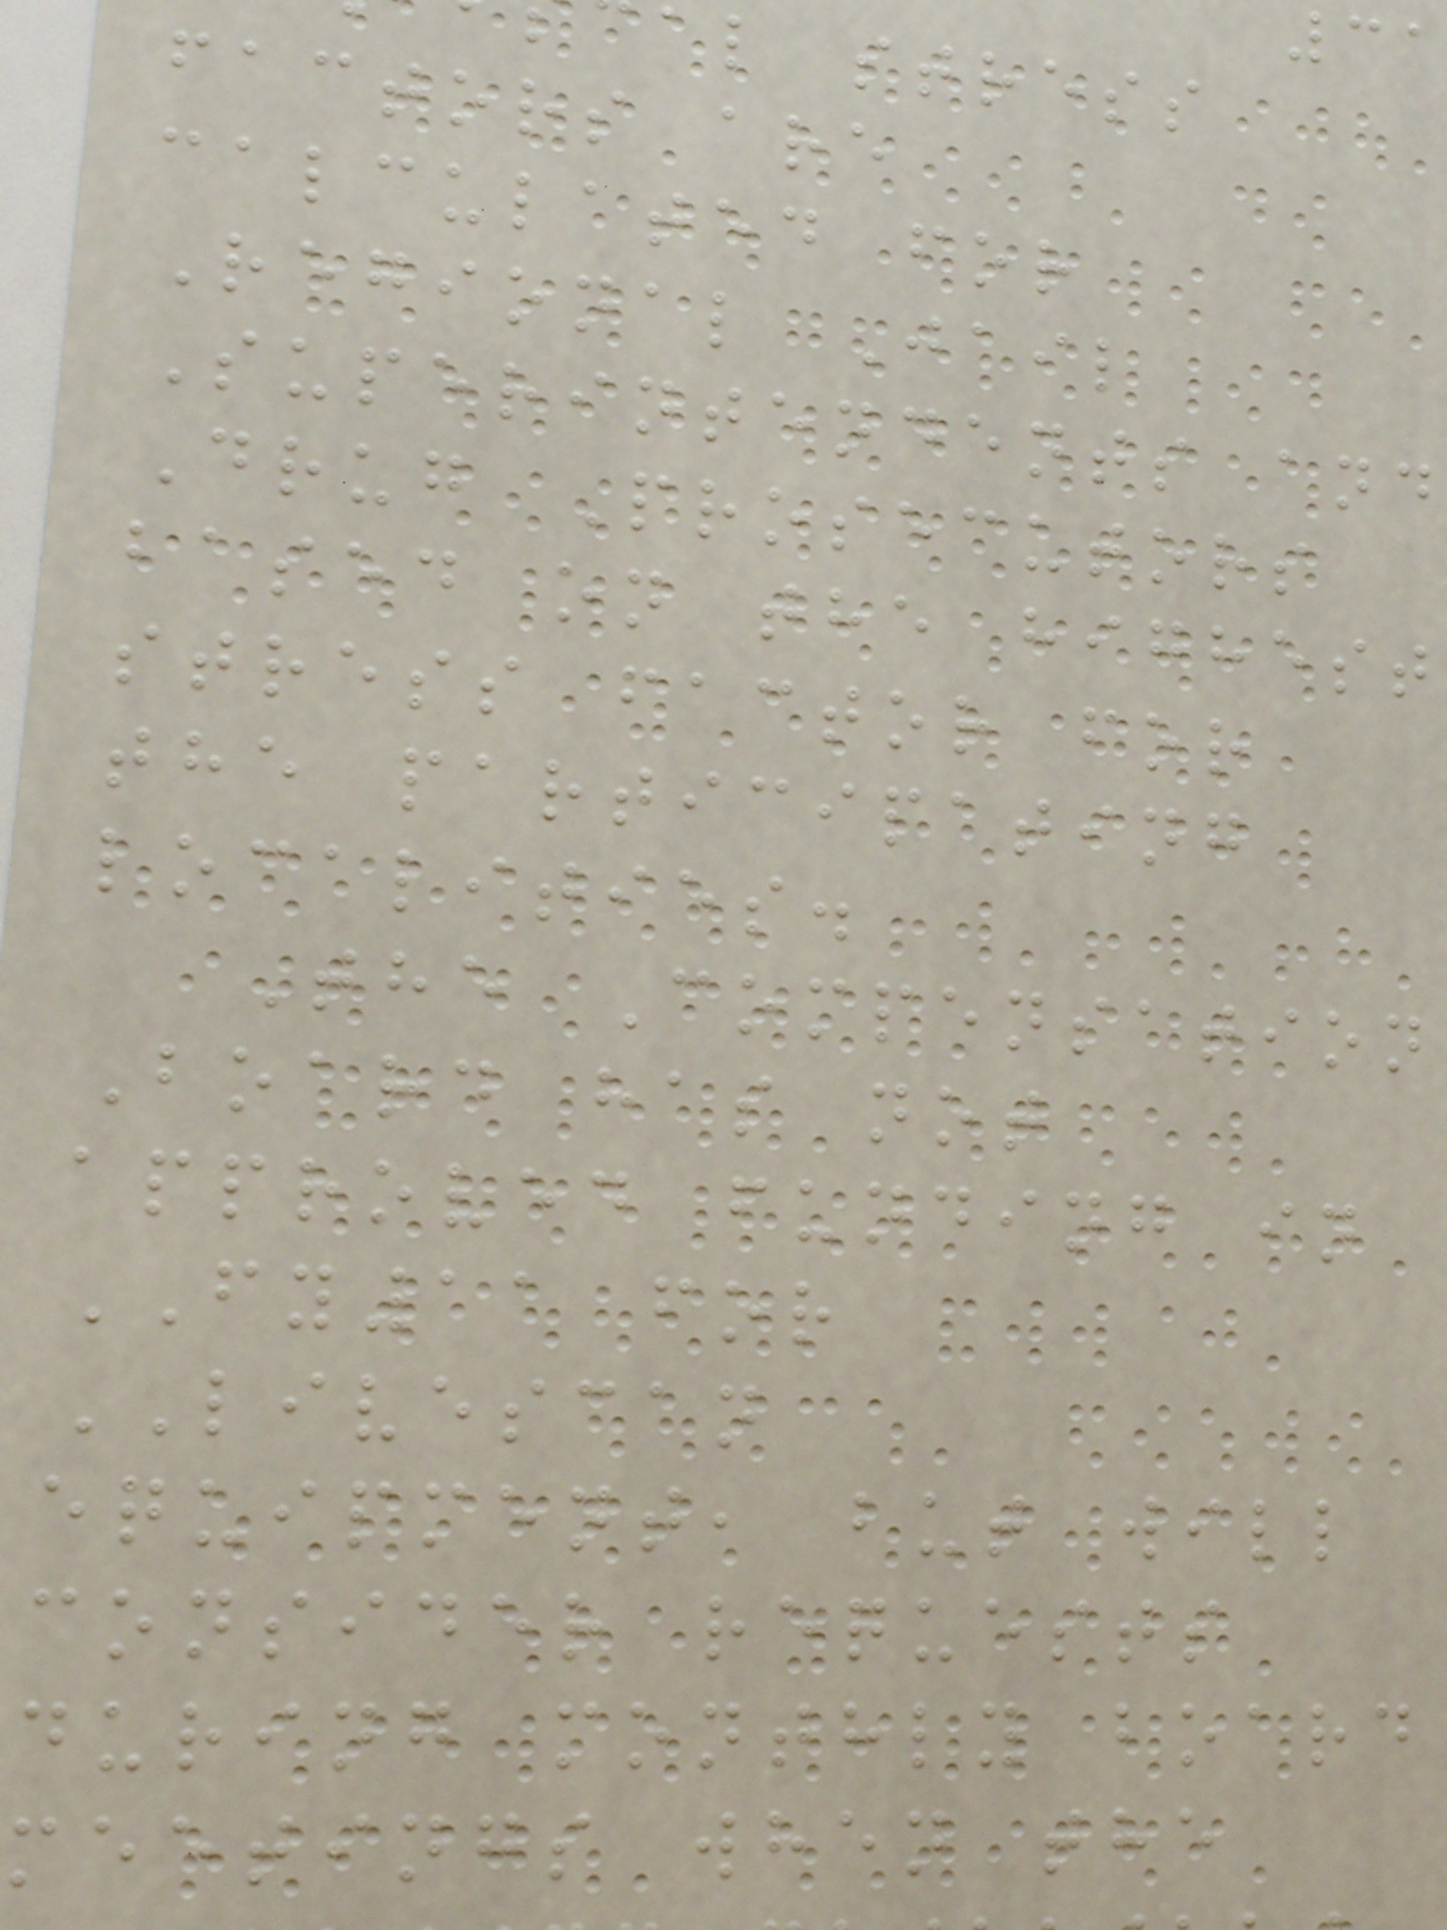31
al stress
factors are
calculated for
Regional Jail
Superintendents and
Drug Prosecutors
based on the highest
stress factor for
the participating
localities.
The Compensation
Board has not
approved funding in
FY11 for
LIVESCAN
equipment, but will
consider requests
during monthly board
meetings when the
